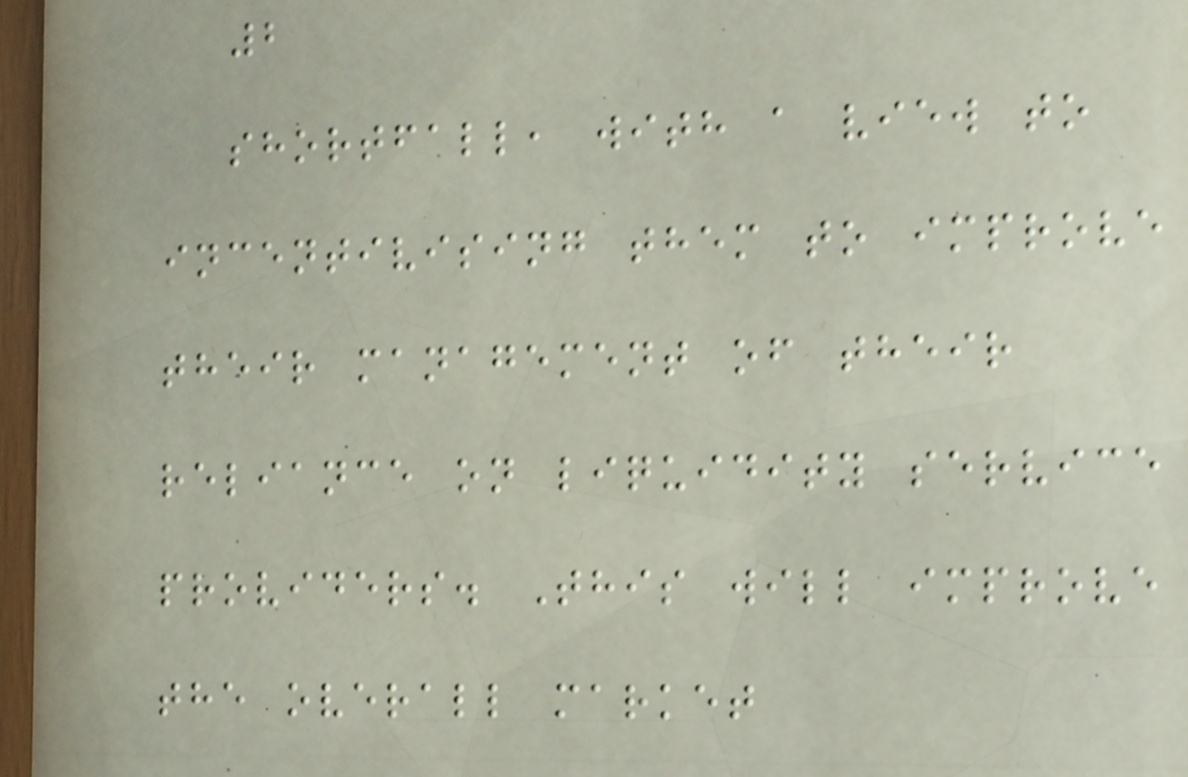2
shortfall, with a view to
incentivising them to improve
their management of their
reliance on liquidity service
providers. This will improve
the overall market
